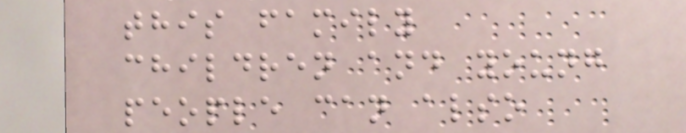this family
children and young
people can also
